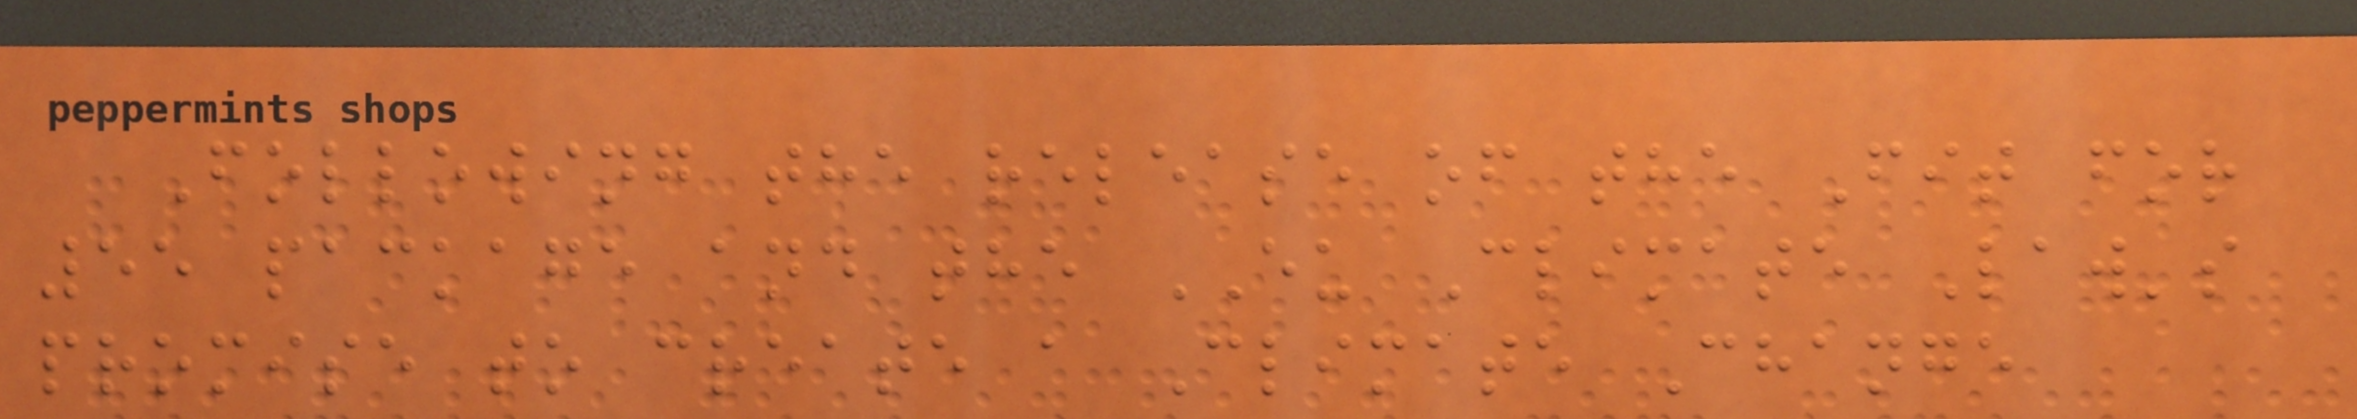Following the release of the Fit for
55 package and the EU Climate Law's
promise to create a Climate Change
